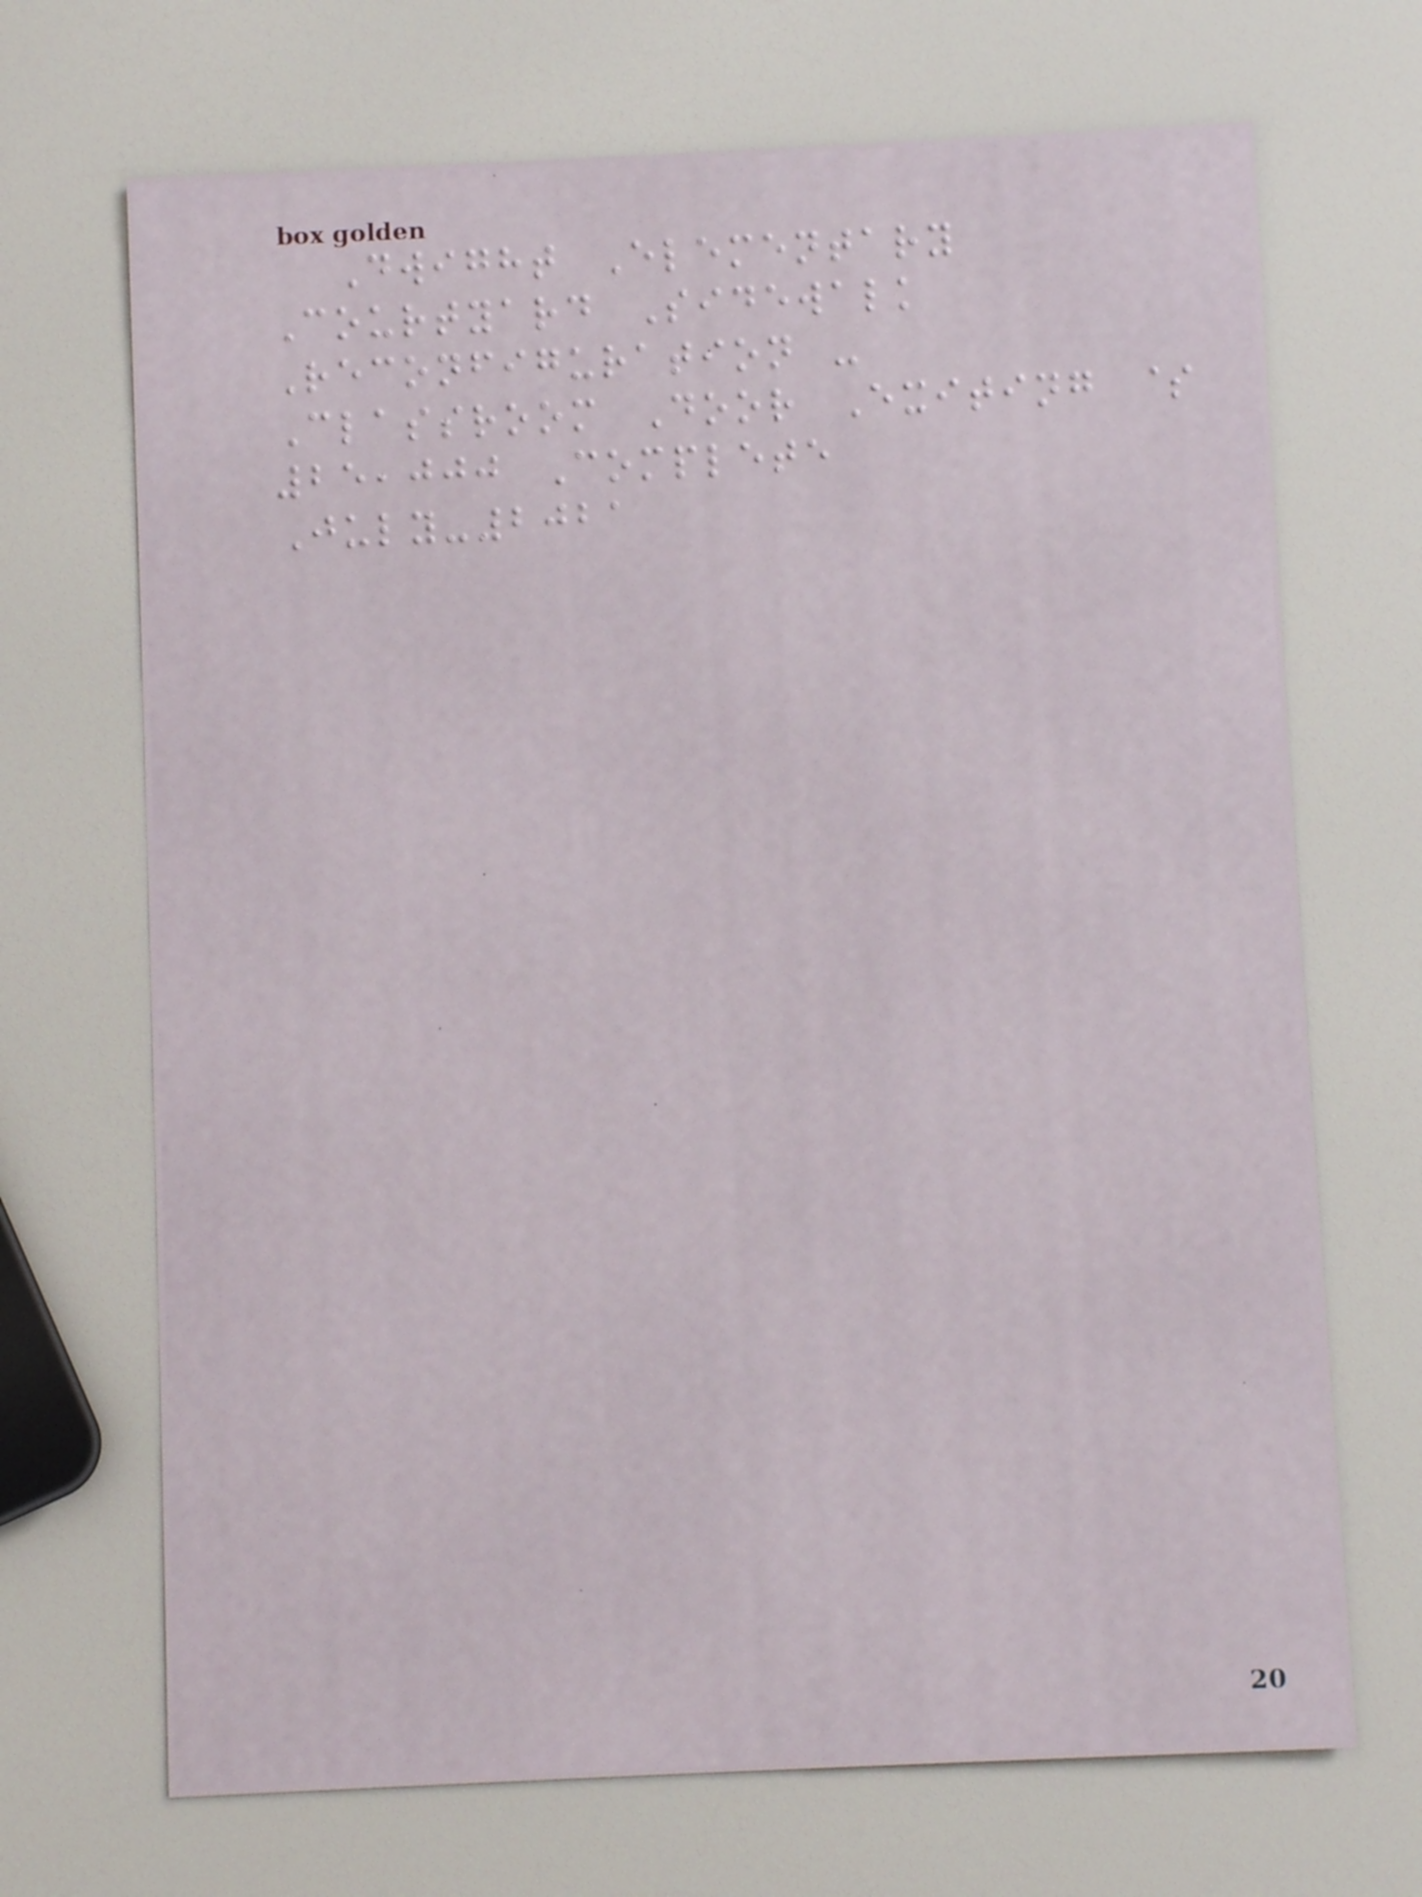Dwight Elementary
Courtyard Sidewalk
Reconfiguration -
Classroom Door Exiting $
25,000 Complete
July-2021
